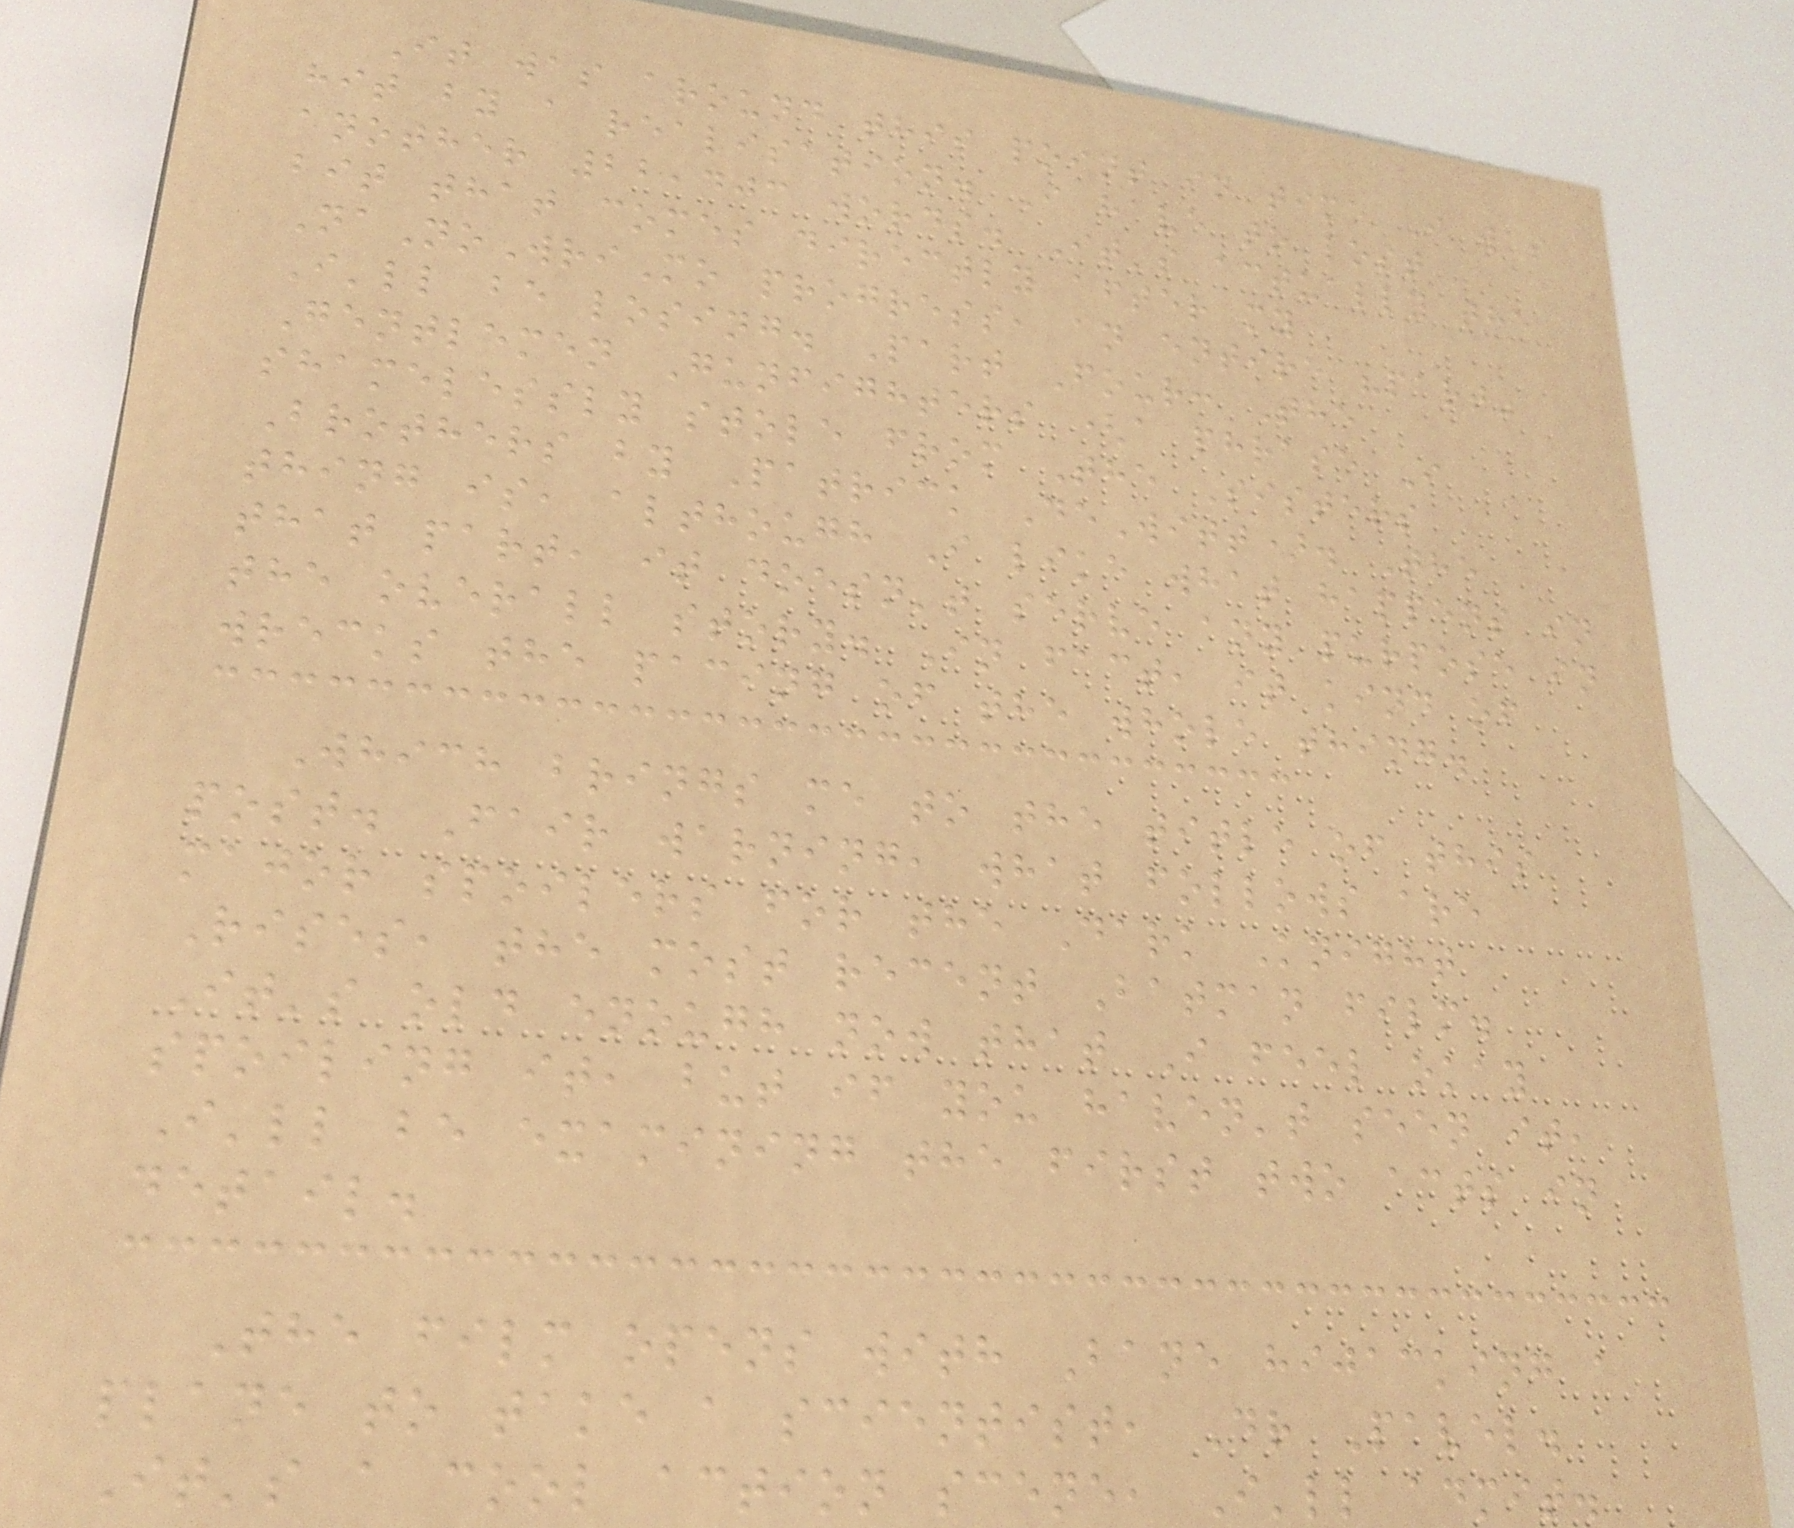It was around this point in time I was
hit by a realisation. I have to lost
another 22,403 words. It's actually the
bit that comes directly after my
NaNoWriMo progress, an entire "part"
I'll be losing. Part Four: The
Gentlemen Gunfighters (a phrase I
shamelessly stole from The Sisters
Brothers by Patrick DeWitt). The
thing is, although I like what happens in
that part, it doesn't serve any purpose in
the overall story. In fact, it kind of
wrecks the pacing of the whole thing.
Which brings me to the title of this
post. Fair warning, what follows are
major spoilers for the Dark Knight
Rises, the most recent Batman film.
It's old enough now that I feel okay
spoiling it, but if you haven't seen it,
I'll be examining the first two acts in
detail.
The film opens with Bane hijacking a
plane to take a scientist, Dr Pavel.
It's a cool action scene, I'll admit.
